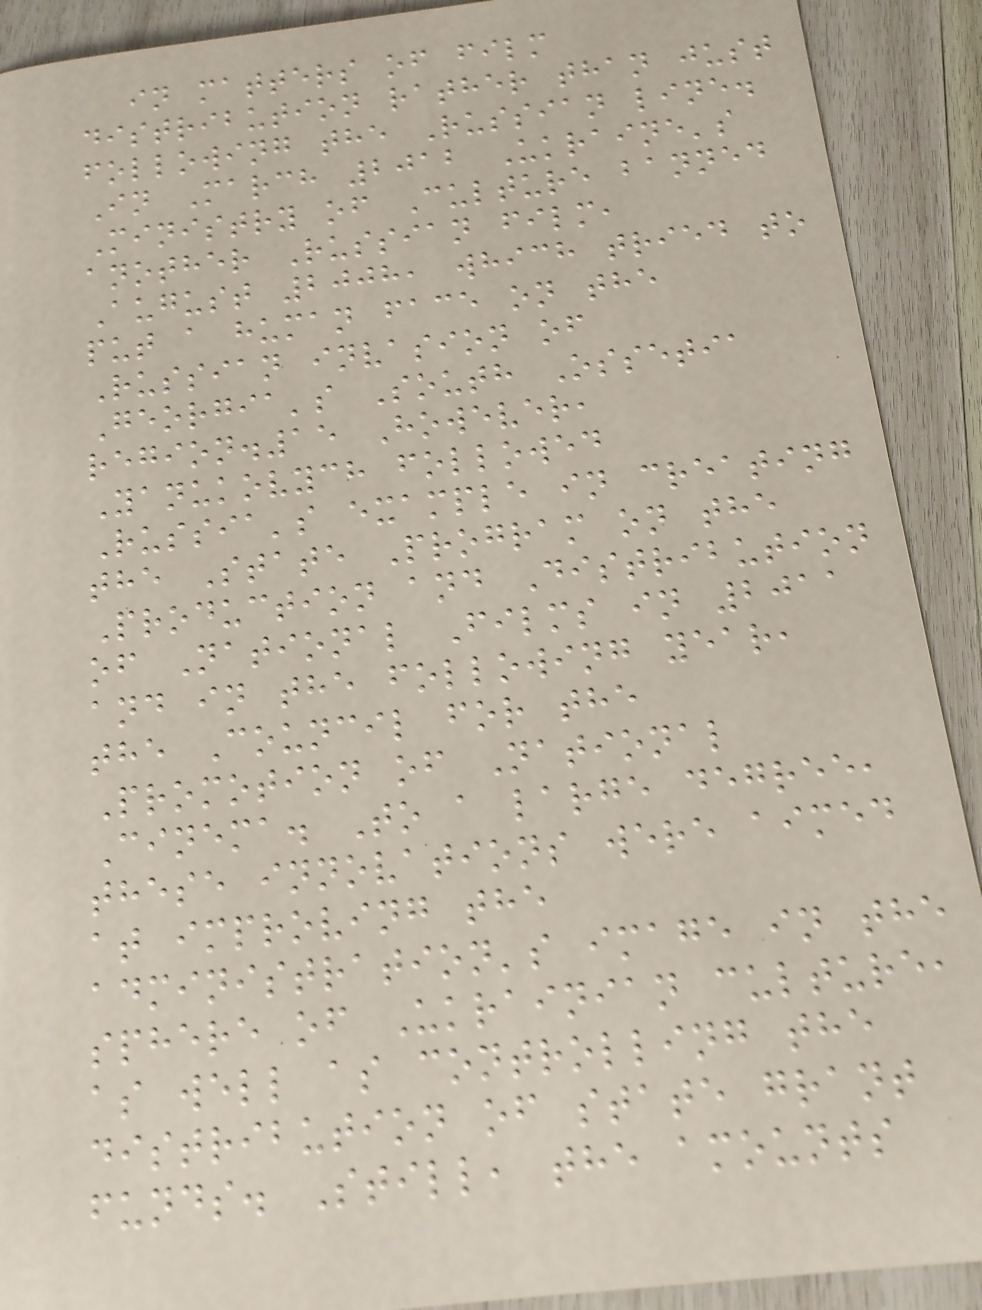in matters of film
distribution rather than just
following the Russian line.
In March 2012 Ukraine's
Ministry of Culture banned
another Russian film,
August 2008, which tried to
put a human face on the
Russian invasion of
Georgia's South Ossetia
region.15 However,
Yanukovych followed
Russia's example in creating
the State Program on the
Production and Distribution
of National Films in 2011
and in the following year,
the Council for the
Promotion of National
Cinema. To a large degree,
these innovations were aimed
at improving the
administration's image in the
sphere of Ukrainian culture,
as well as controlling the
distribution of state grant
funds. Still, the amounts
